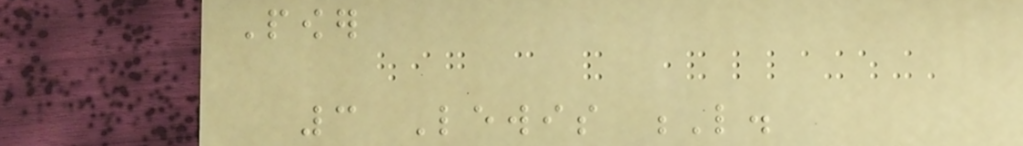Power
3 Lewis L.
